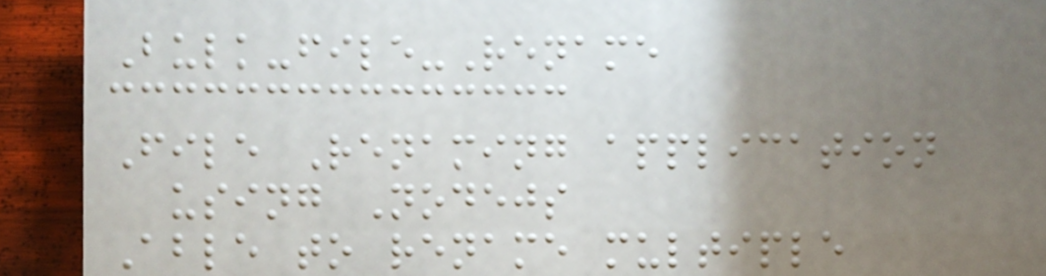Bulk-file-Rename
File Renaming application
using Nodejs
Able to rename multiple
